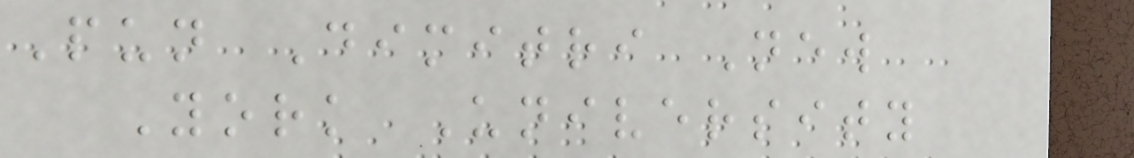Pun Dimitri New
York University
